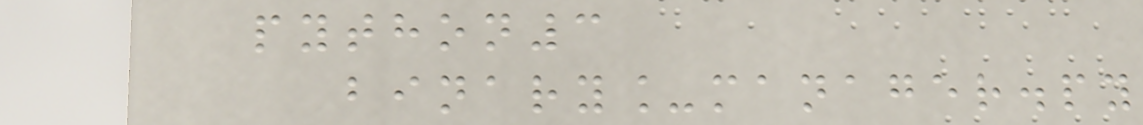python3
binary_manager.py
